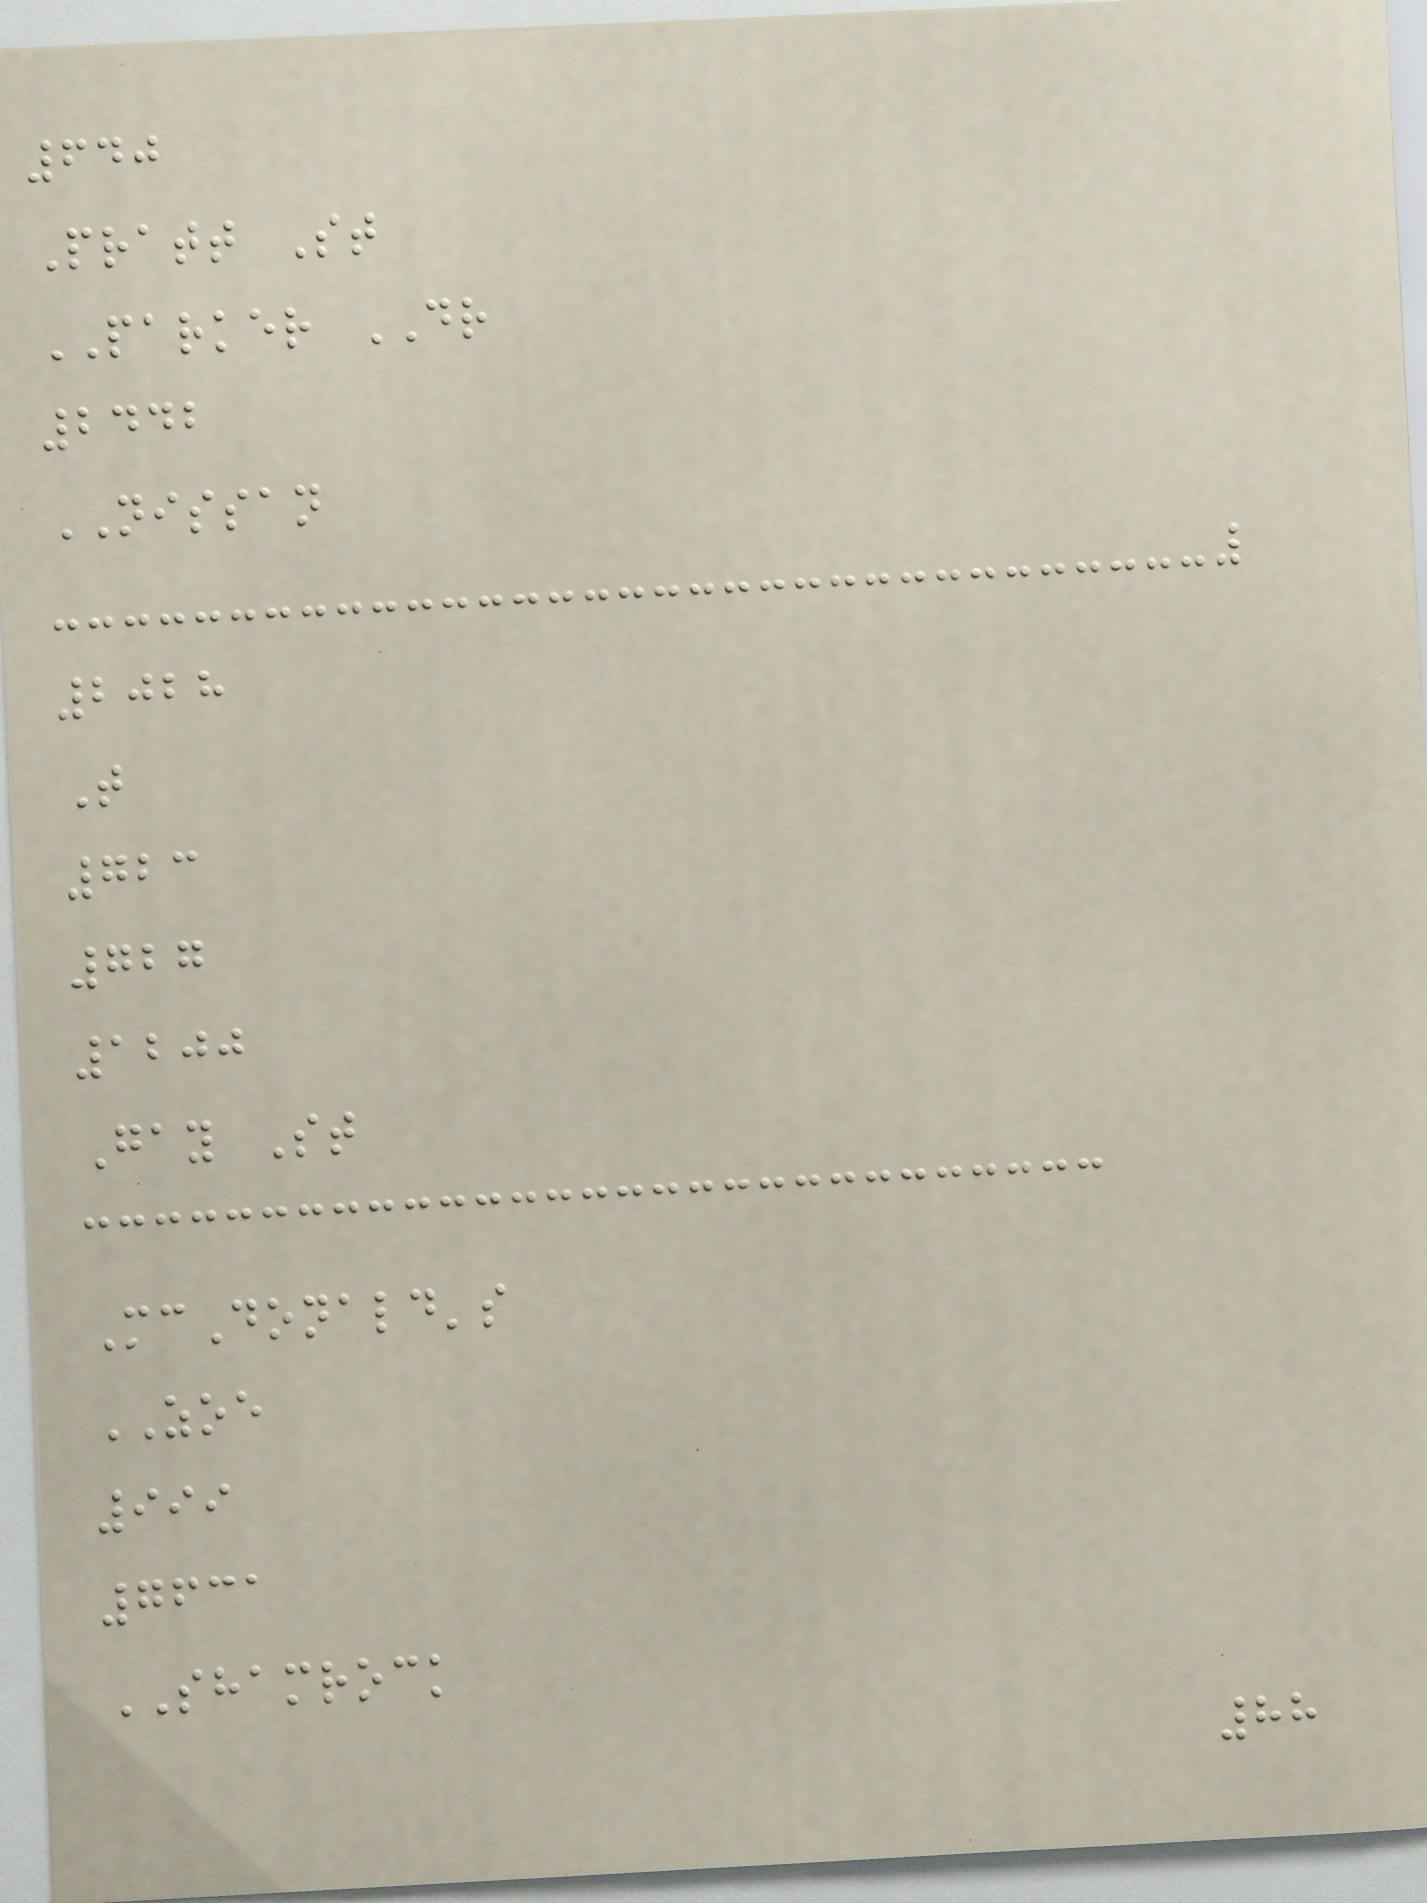640
Pratt St
PARKER DR
2442
NISSAN
2028
T
723
727
1200
Gay St
McDonald's
ZOE
999
7631
SHAMROCK
88
